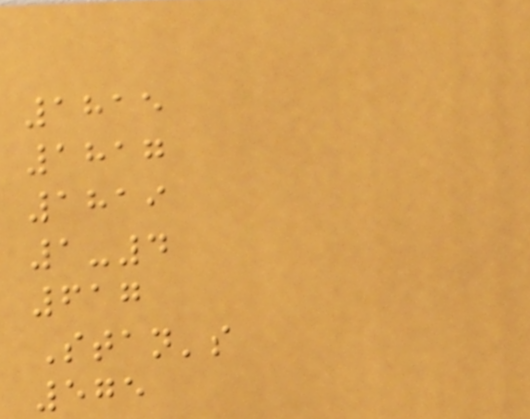1815
1817
1819
1-4
617
Stan's
575
